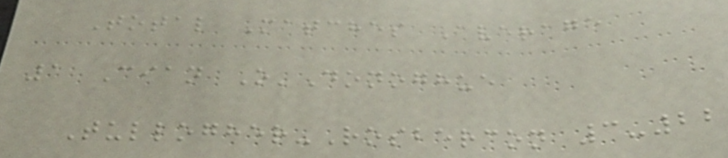Total Matches Average
1 Cian O'Donoghue
Tullogher-Rosbercon 3-22
